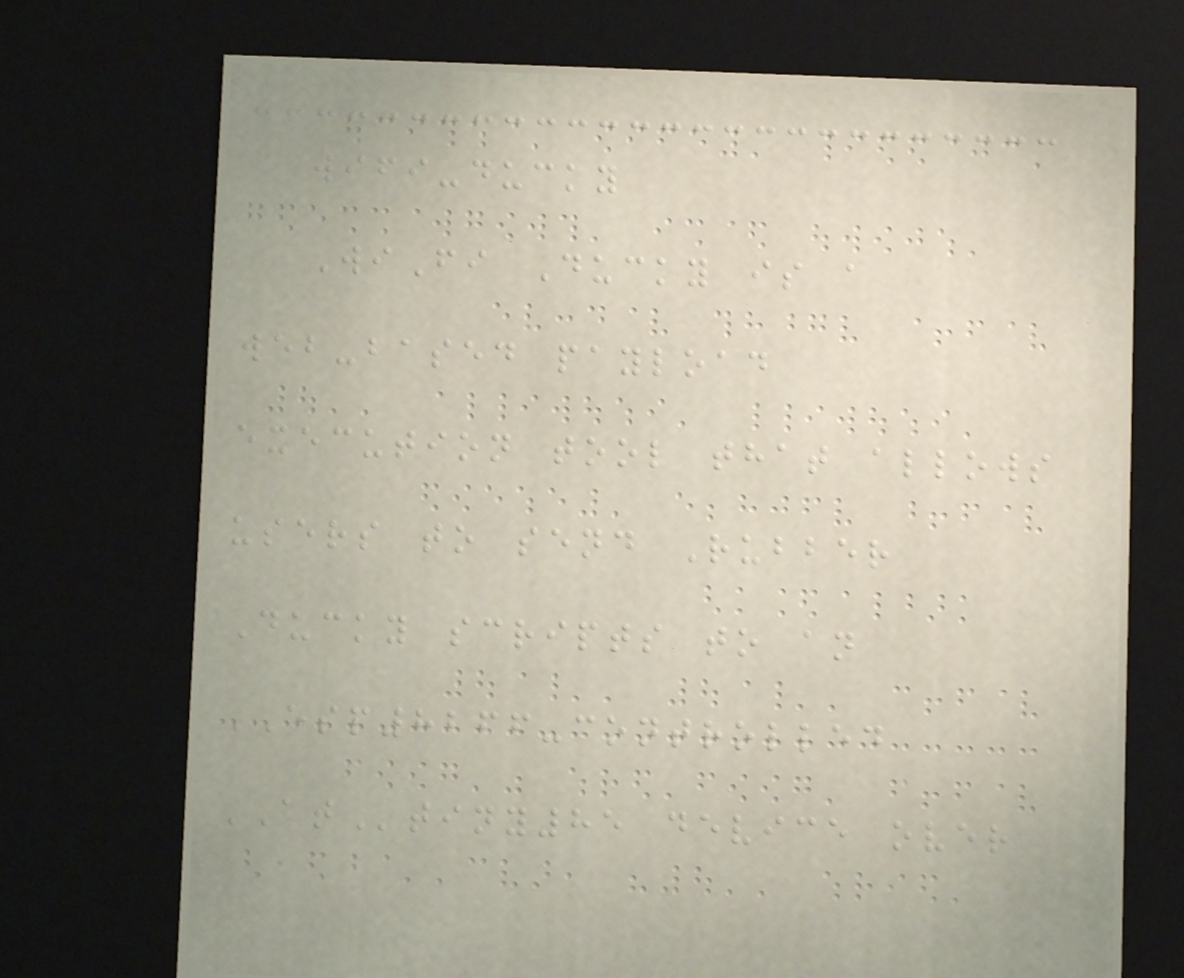wifi-ducky
WiFi Ducky is a
web-based payload
execution tool that allows
users to send Rubber
Ducky scripts to an
ESP8266-controlled
ATtiny85 device over
